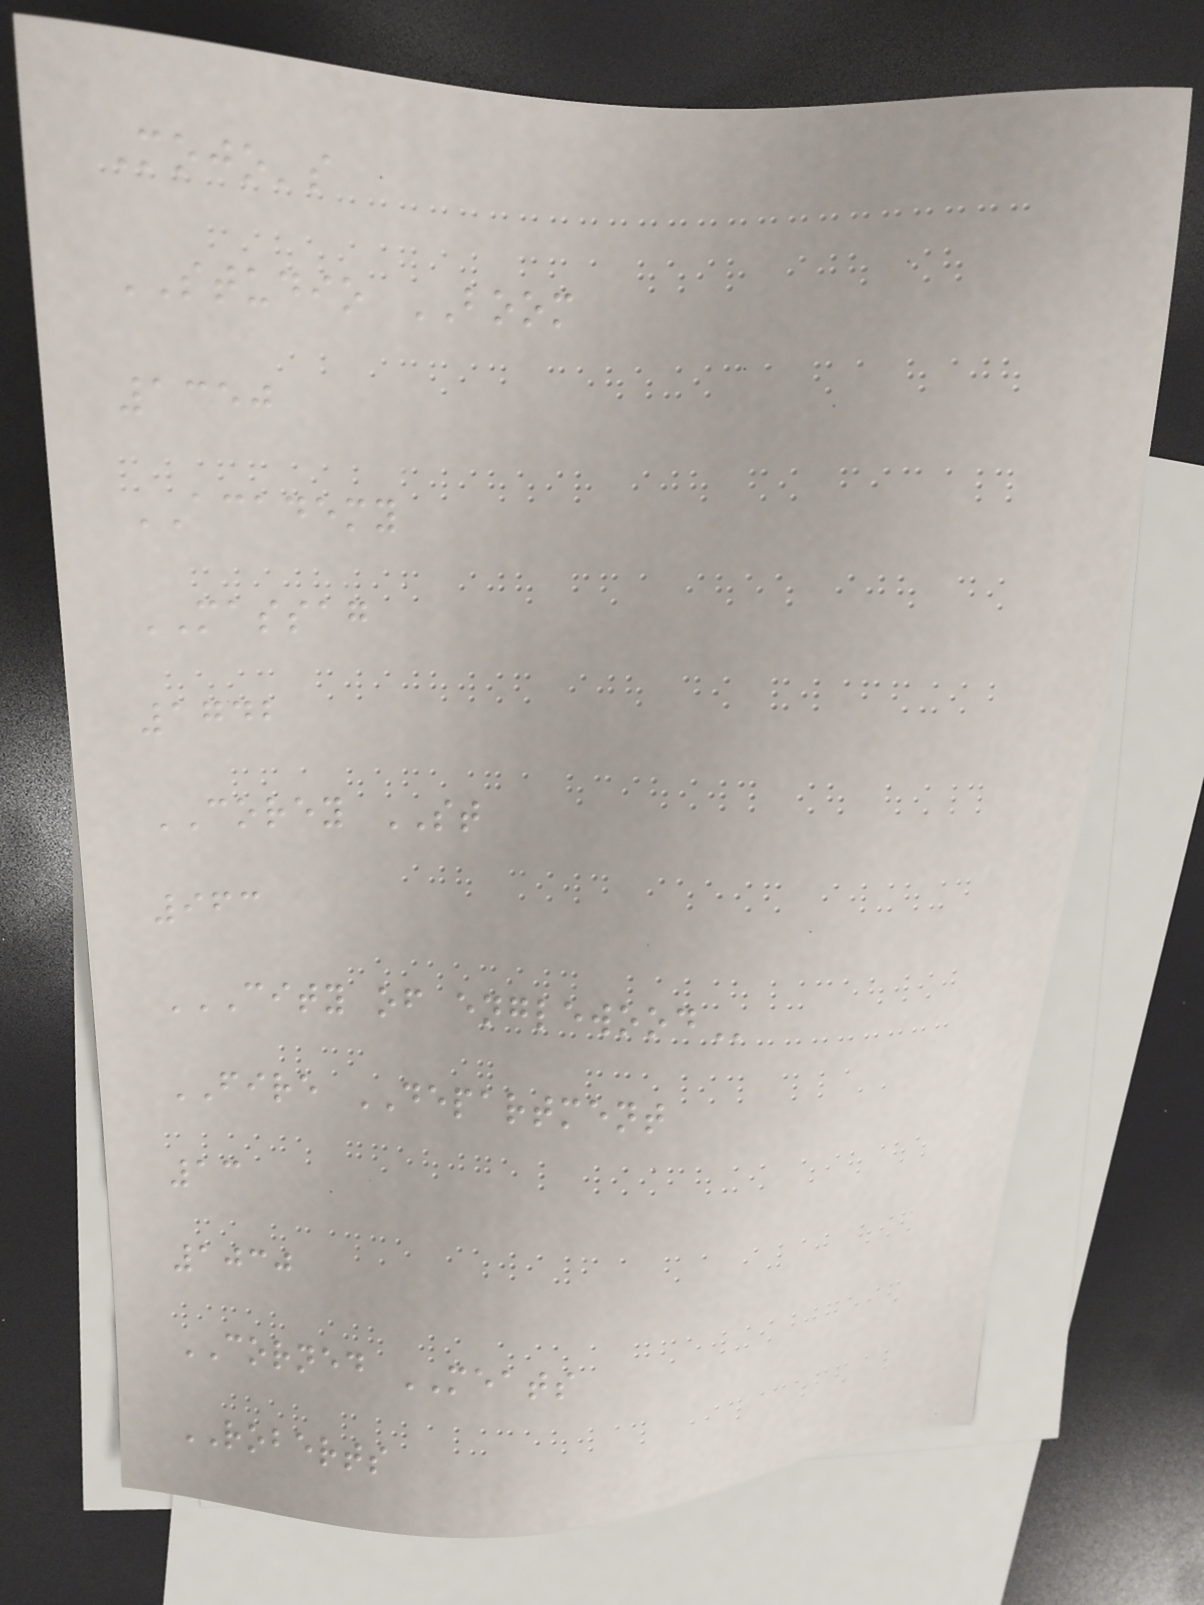Mojo's
STUDIO BOOM
1350
ACADEMY
MASSAG
1742
COREY ST
963
CITY OF ENGLEWOOD
FIRE DEPARTMENT
13
1030
CORNED MEATS
ROBERTS
